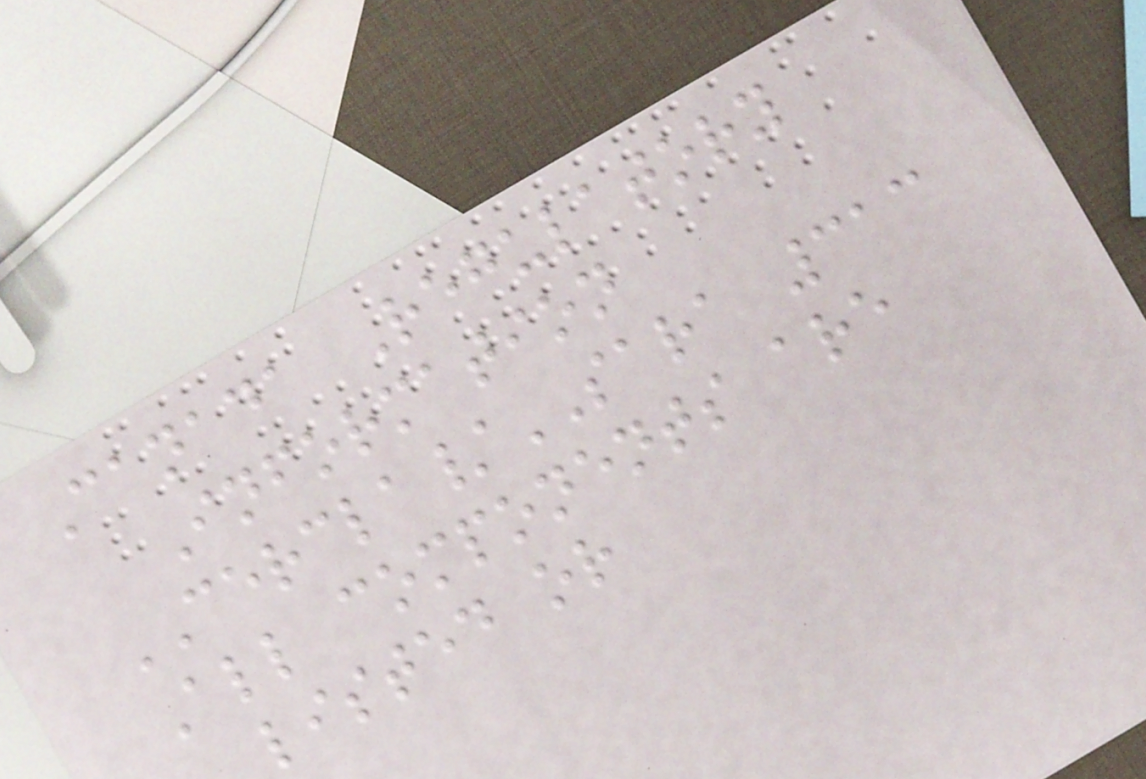Canada Regulatory
Information
CERCLA/SARA 313
All components are
listed or
